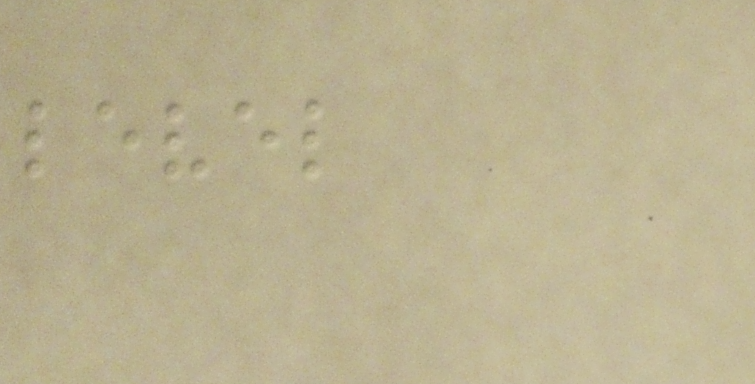level
